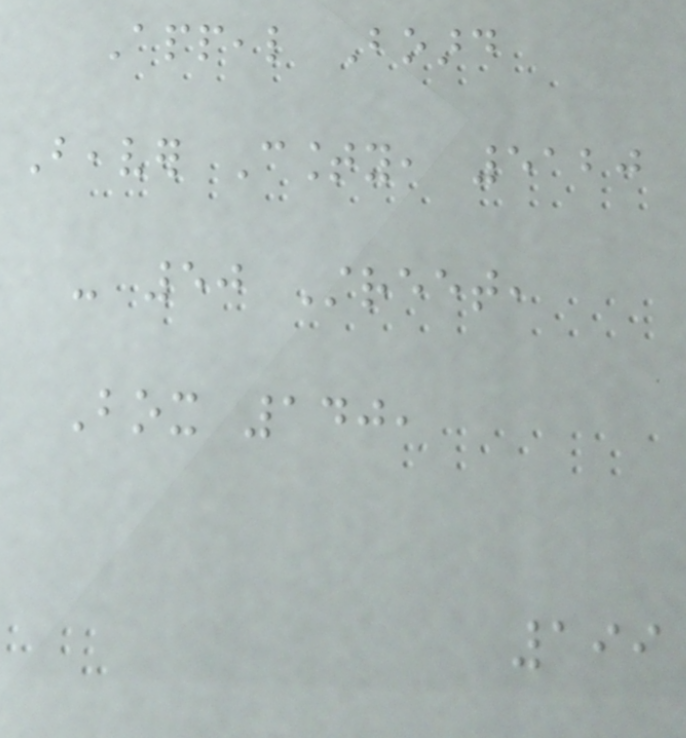Appeal Board
Beaver County, 5120
- 50 Street,
Box 140,
199
